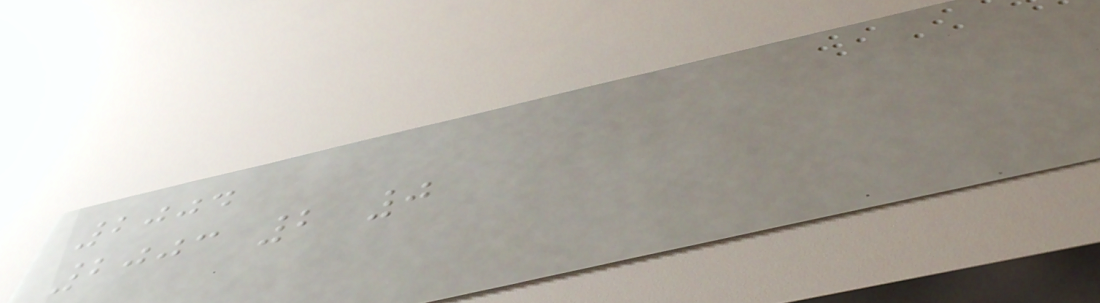2004
2003 2 0
